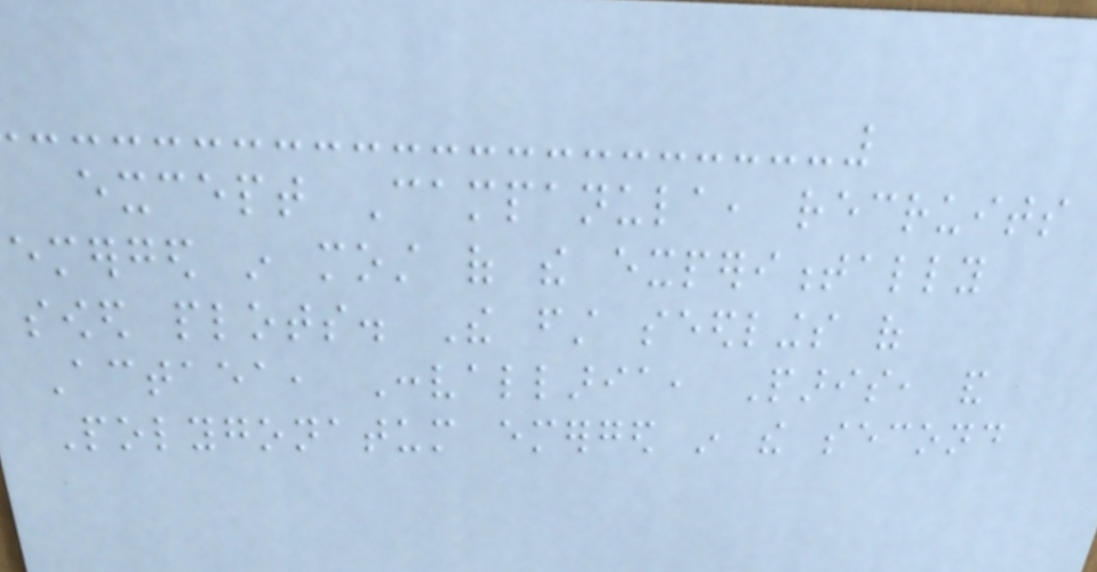except Campanula, recruits
emerged in most of the experimentally
sowed plots. The first seedlings of
Actaea, Convallaria, Paris, and
Polygonatum emerged in the second
